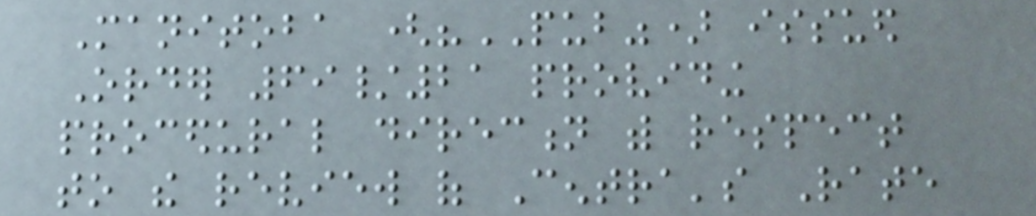Manitoba ("PUB") issued
Order 69/21 providing
procedural direction with respect
to the review of Centra's Rate
